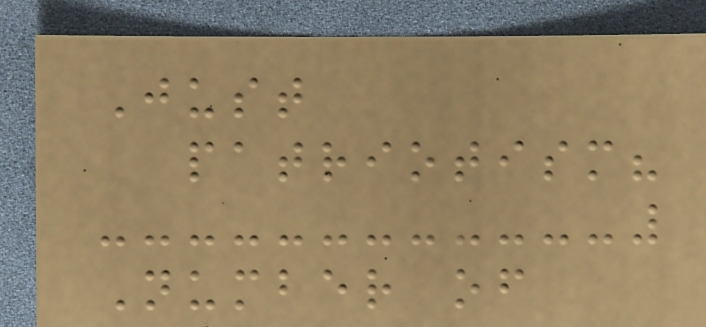Just
patriotism?
Number of
